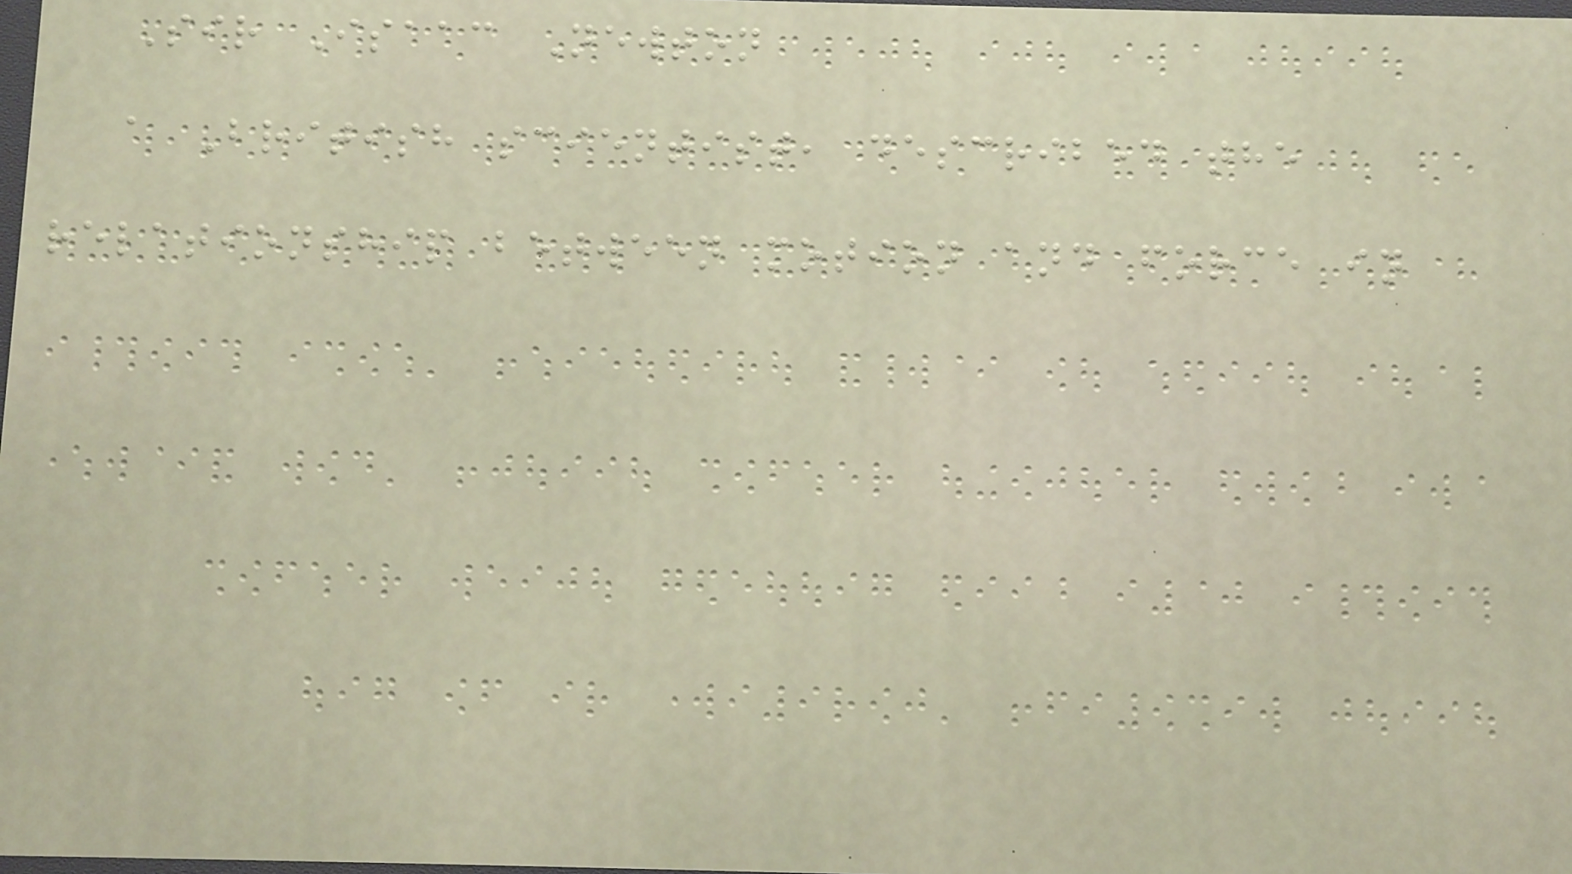Sir Isaac Newton
a British scientist, described the
relationship between motion and force in
